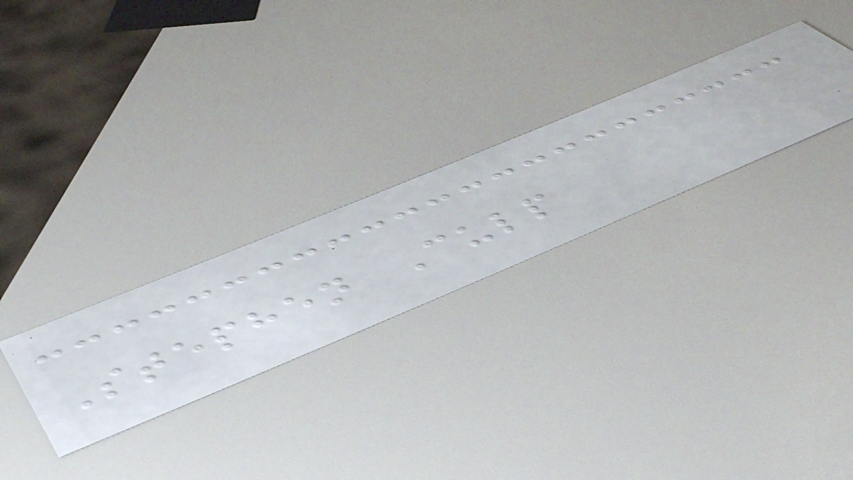Stephen Culp
